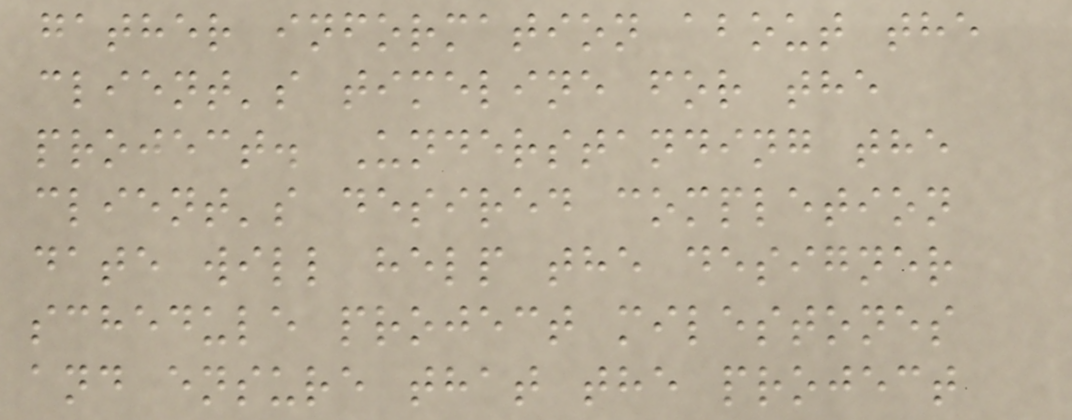gather information about the
client's timeline for the
project. Understanding the
client's desired completion
date will help the designer
schedule project milestones
and ensure that the project
